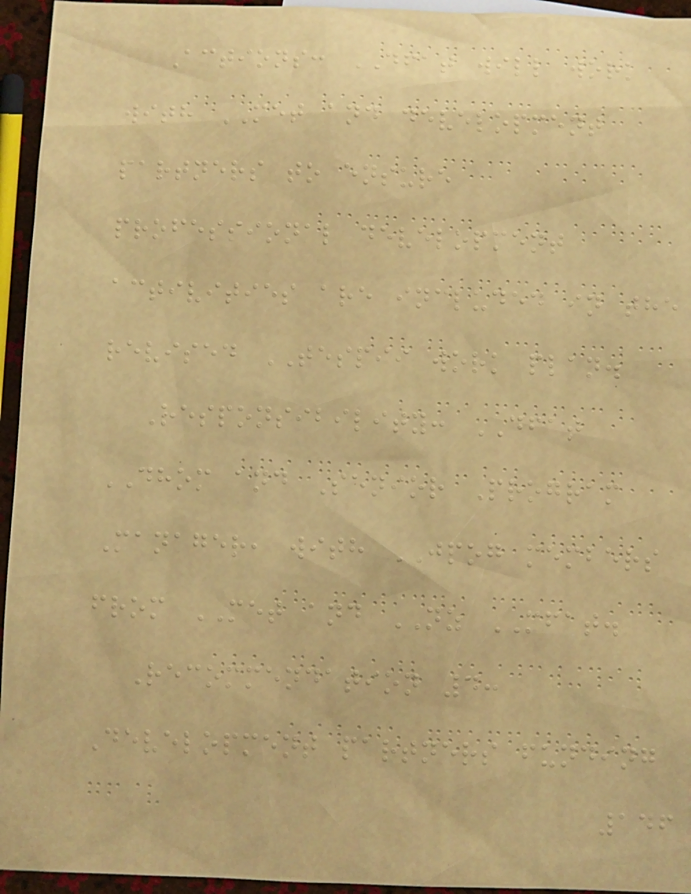Actions: DFAT will work
with MET and development
partners to ensure
professional development
activities are included in the
revised TESPII work plan.
Responsibility: DFAT
DHOM and Senior Program
Manager, with JPOG members
from MET and NZ MFAT.
Recommendation 4:
Development partners funding
146
